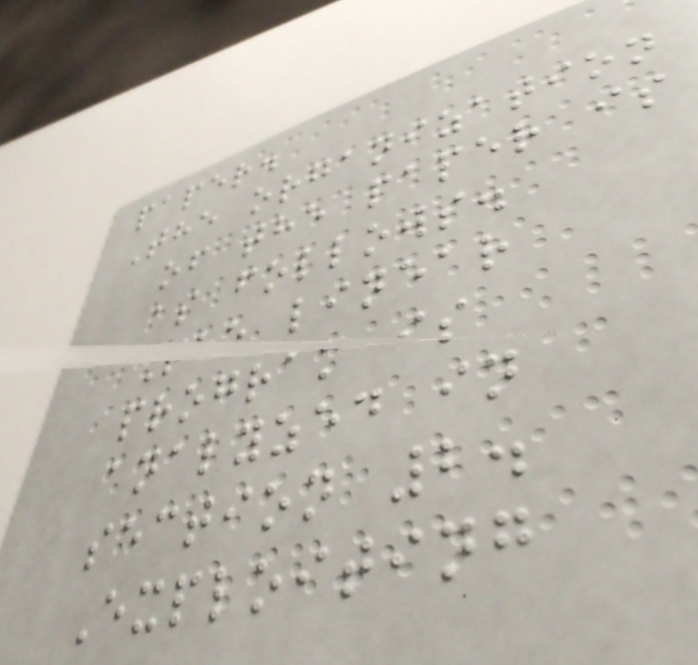paper.
The organization
of the paper is
as follows.
The linear
program is
analyzed in
section 2.
Exploiting
